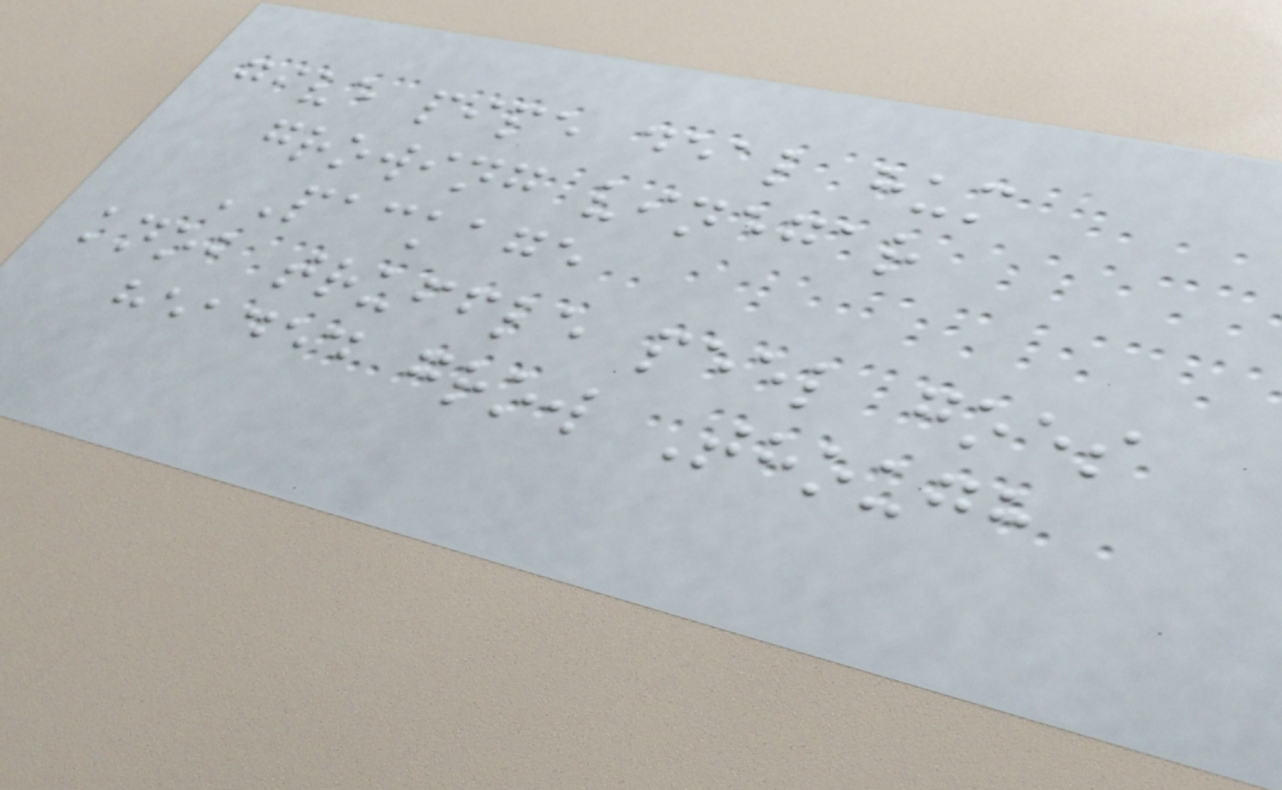give pipe deal hum
growing vinegar
PACKAGE
knob truffle peel goes
headed grow Though
